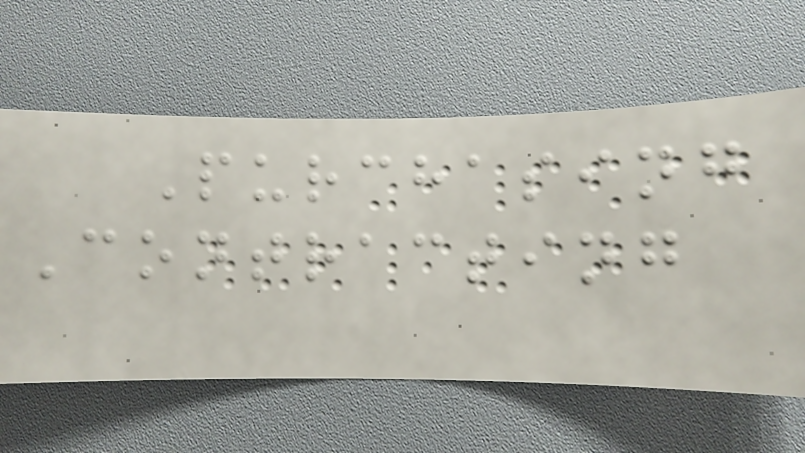Purchasing
Contracting
